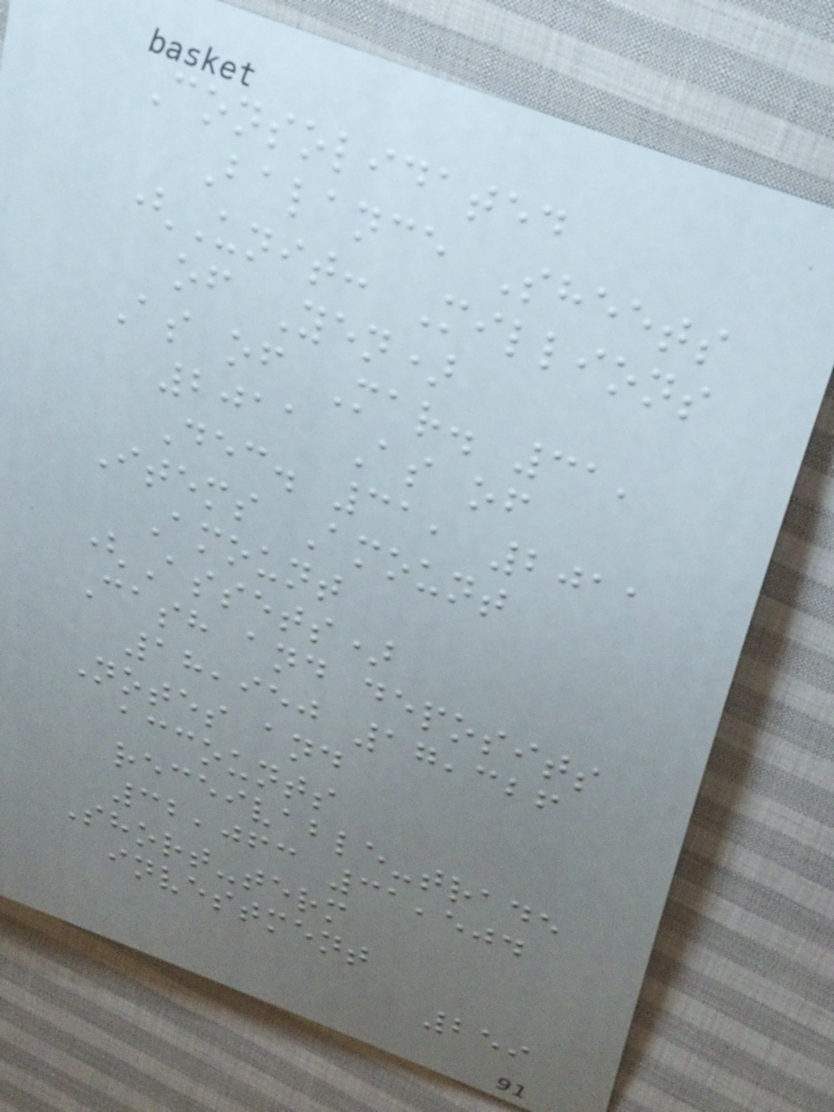Consolidated
Balance Sheets
(Unit: Millions
of Yen)
As of Mar. 31,
2011 As of
Dec. 31, 2011
Items Amount
Amount
(Assets)
Cash and deposits
18,950 17,326
Notes and
accounts
receivable-trade
32,063 31,504
Short-term
investment
259
